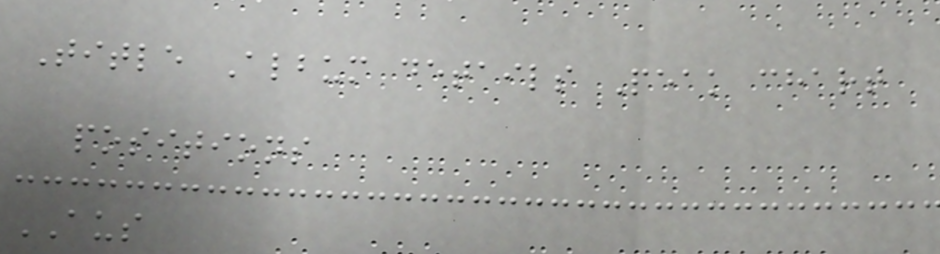Title Album details Peak chart
positions
AUS
